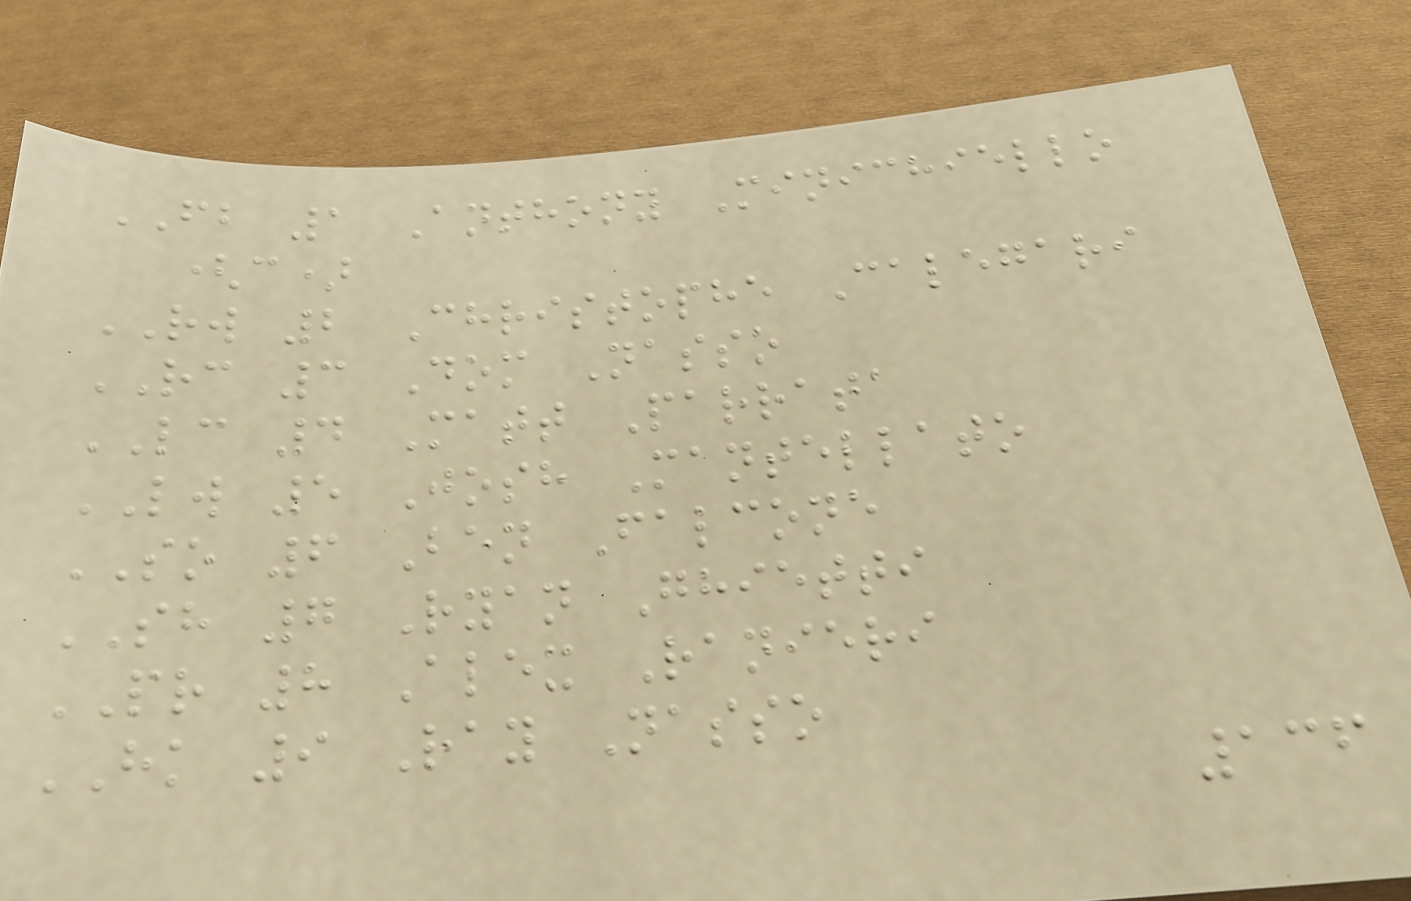FB 1 Anthony Minichiello
(c)
RW 2 Christophe Calegari
RC 3 Dom Nasso
LC 4 Matt Parrata
LW 5 Josh Mantellato
SO 6 Ben Falcone
SH 7 Ryan Ghietti
PR 8 Alex Ranieri
HK 9 Ray Nasso
136
